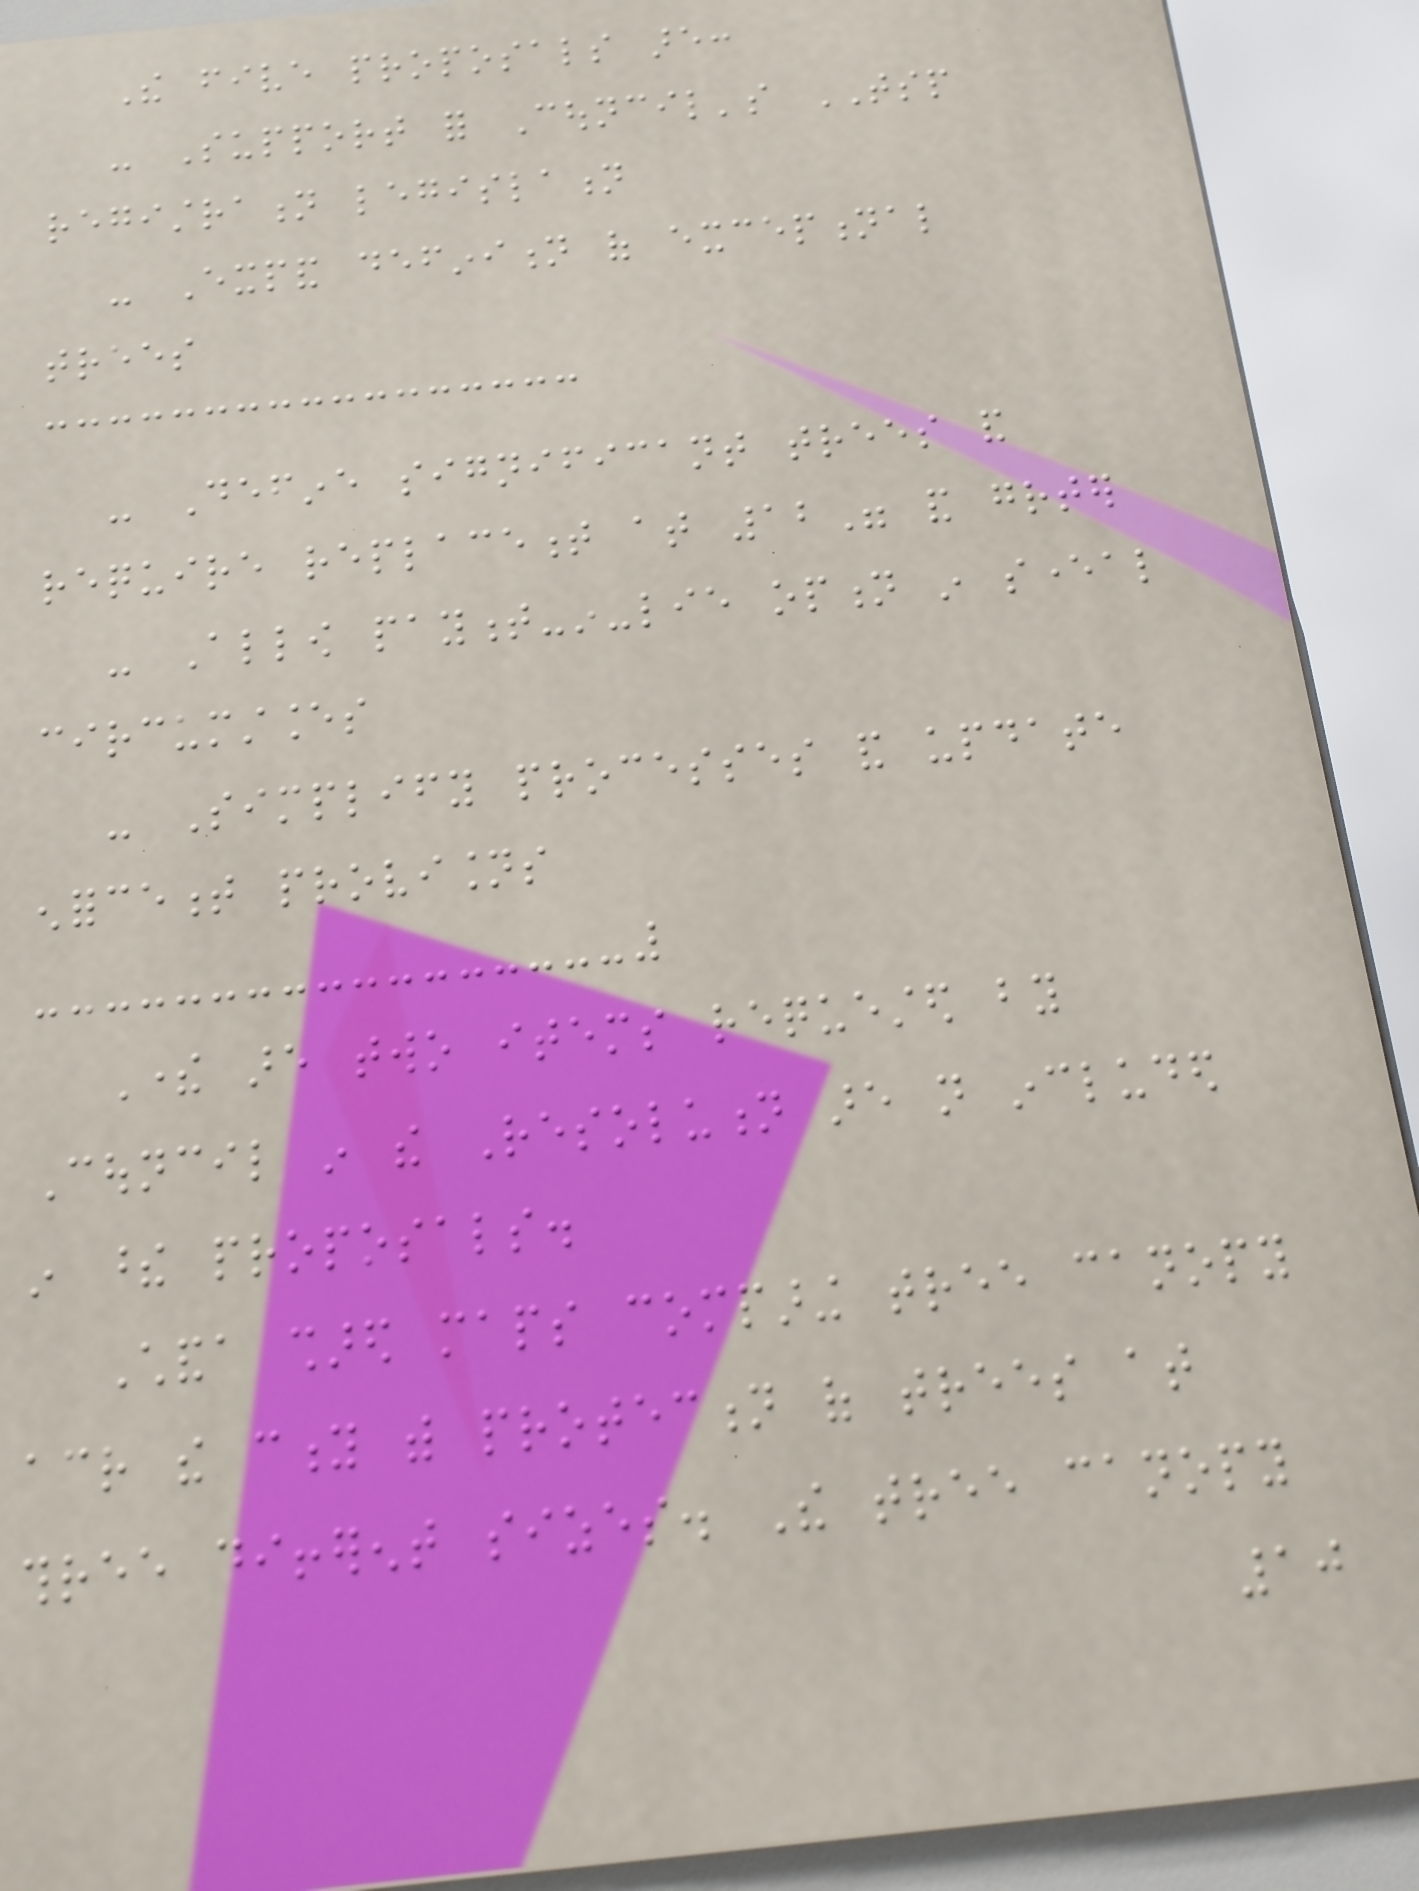The five proposals are:
- Support for Council's TSP
registration legislation
- Expand definition of exceptional
trees
- Define significant trees and
require replacement at 12" and greater
- Allow payment-in-lie option in several
circumstances
- Simplify processes and update
enforcement provisions
There are two items requested by
Council in the Resolution are not included
in these proposals.
Chanda shared maps comparing tree canopy
across the city with protection of trees at
three different sizes. The tree canopy
10
